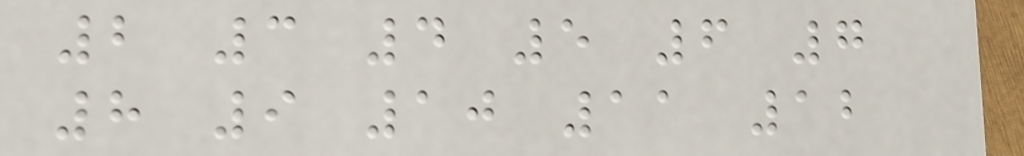2 3 4 5 6 7
8 9 10 11 12
